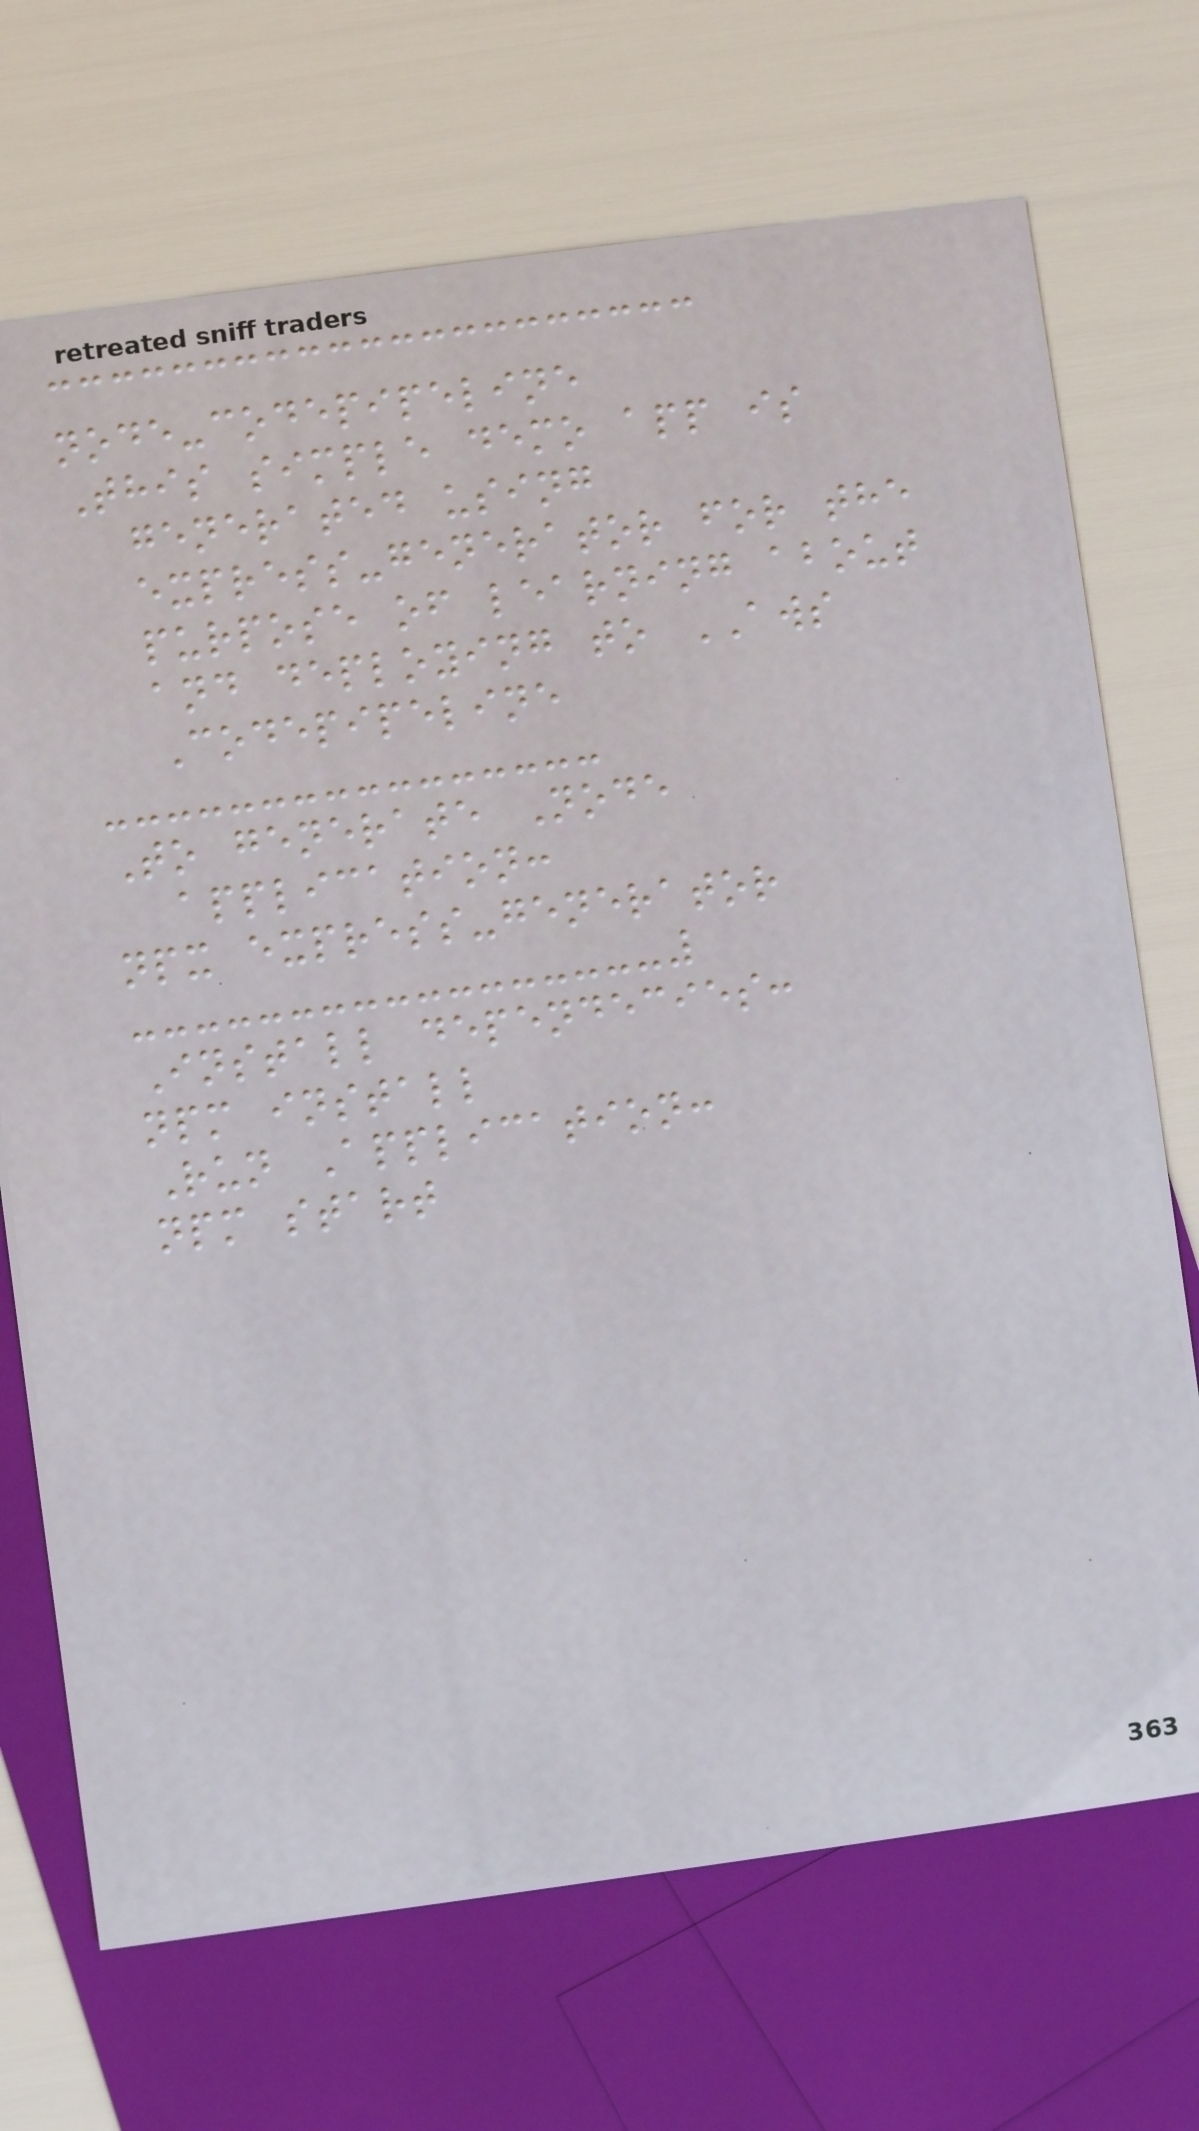node-codepipeline
This simple demo app is
generated using
express-generator for the
purpose of learning about
and deploying to AWS
Codepipeline
To generate Node
application:
npx express-generator
Install dependecies:
npm install
Run Application:
npm start
